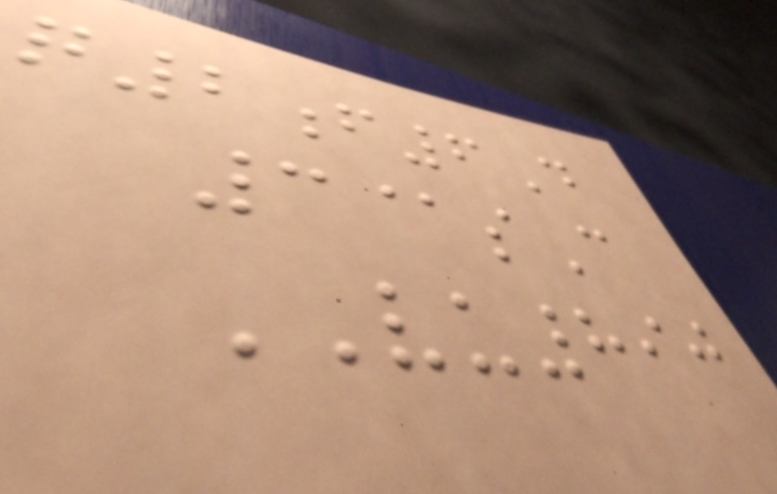q2f6D
3@sC
VU890
